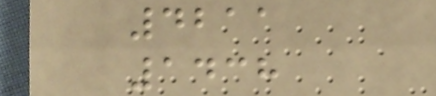4211
1438
